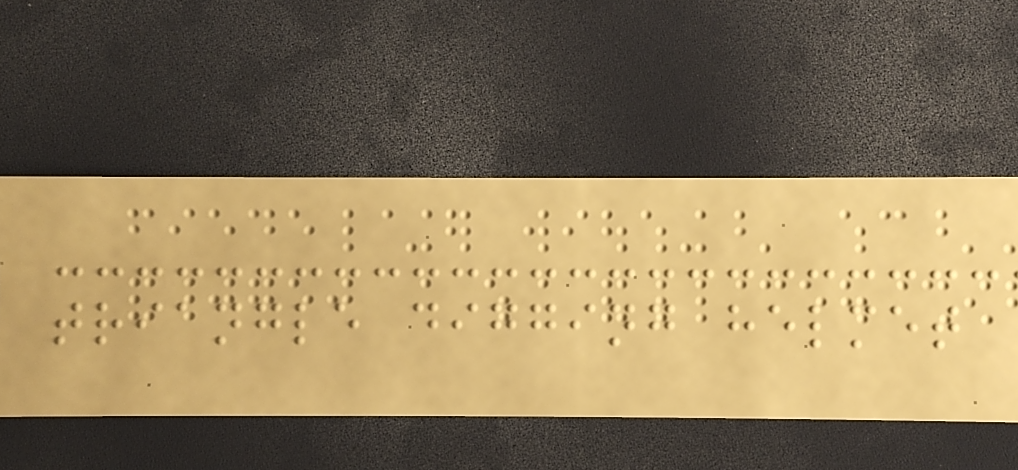triangle digging helmet
